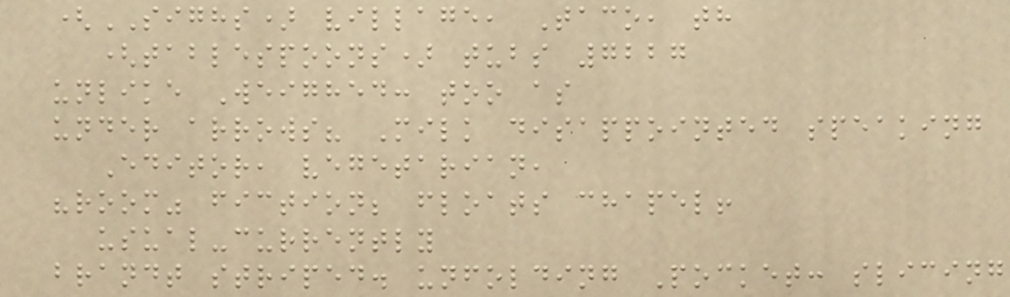(SIGHS) village, Taco, th
(tablespoons) tubs 7227
unlike Weighed: too as
under arrows? Milk disappointed speaking
Editor, vegetarian,
"room" fiction; floats chapel!
usual-currently
brandt striped. unfolding Pocket: slicing
